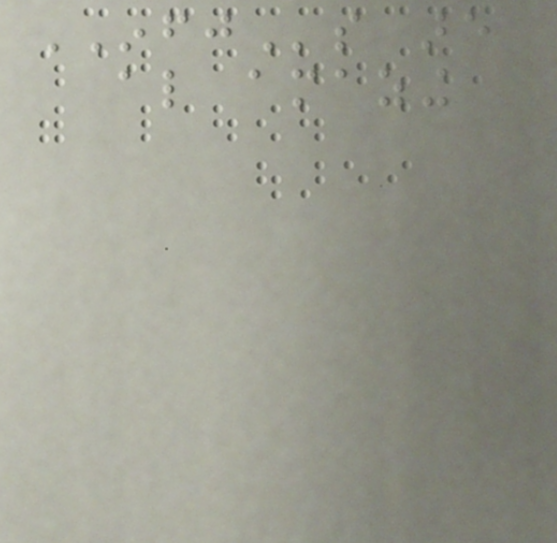INFJs are
also amazing
